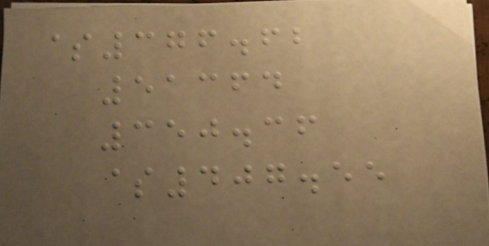$376.62
51364
350.36
$407.55
